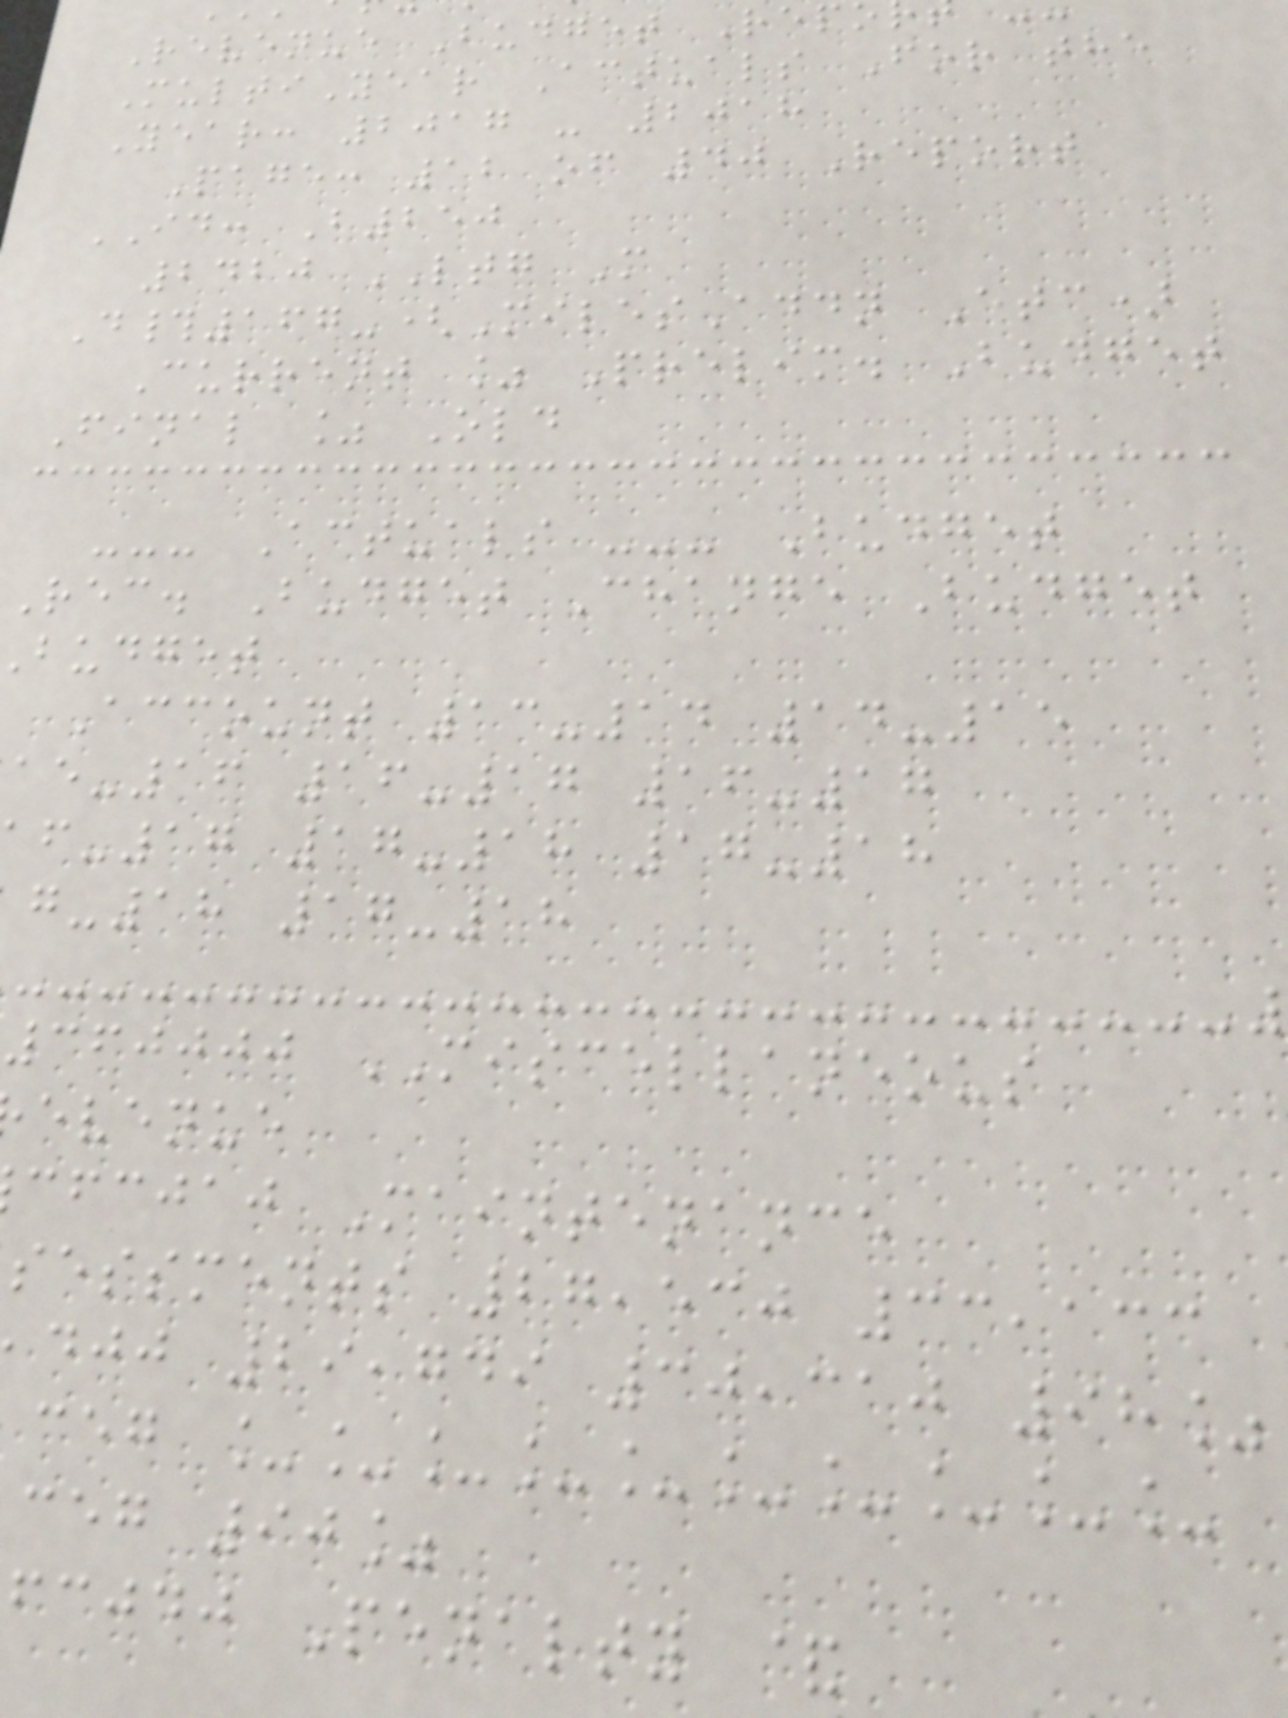Revenue Budget Rep
MultiYear Actuals For the
Year: 2017 - 2018
Page: 12 of 40 Report
ID: B250
2420 LTG M
D#167-(MilesAddn Etc)
Current % Prelim. Budget
Final % Old
--- Actuals --- Budget
Rec. Budget Change Budget
budget
Account 13-14 14-15
-16 16-17 16-17
-17 17-18 17-18
-18 17-18
360000 MISCELLANEOUS
evenue
cfcjaj Maintenance
sessments 27,530 33,133
djj 29,749 30,310 98%
ceg __________
ceg 90%
fcjdj Penalty &
